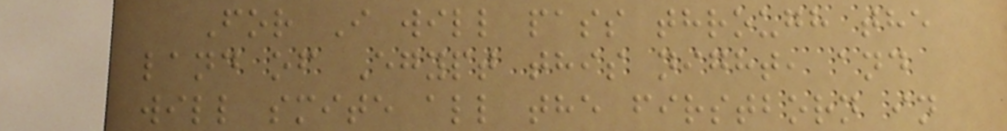For I will pass through the
land of Egypt this night, and
will smite all the firstborn in
